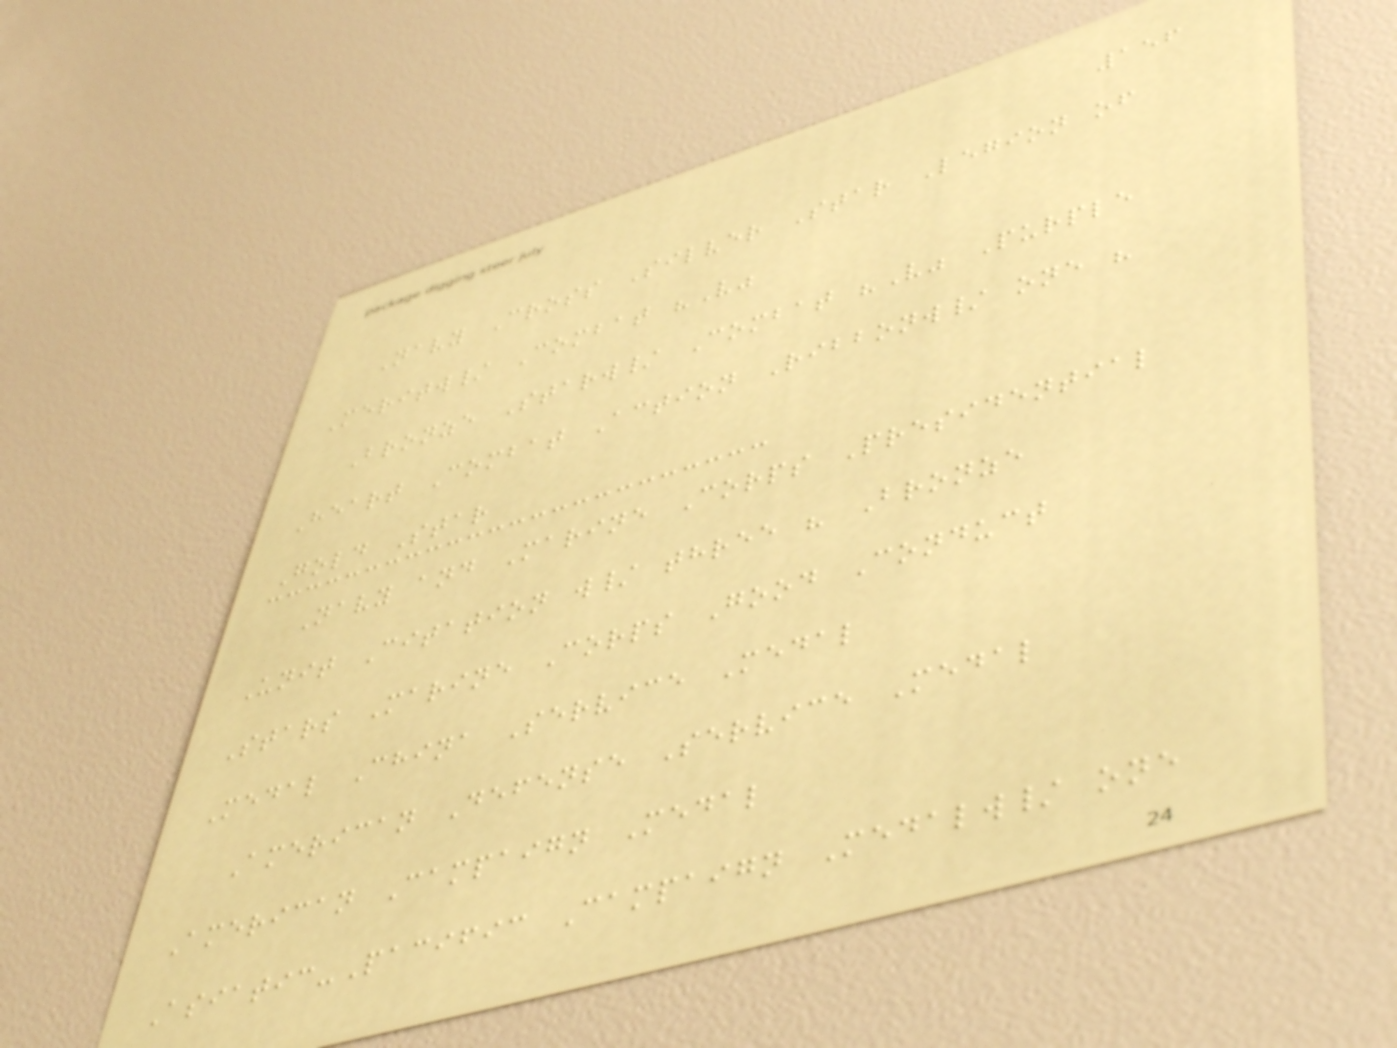156
Navy Cross Silver Star Legion of
Meritw/ Combat "V"
Bronze Starw/ Combat "V" Purple
Heart Combat Action Ribbonw/ one "
Gold Star
Navy and Marine Corps Presidential
Unit Citation w/ three " Bronze
Stars Marine Corps Good Conduct
Medal China Service Medal
American Defense Service Medal
American Campaign Medal
Asiatic-Pacific Campaign Medalw/ one
